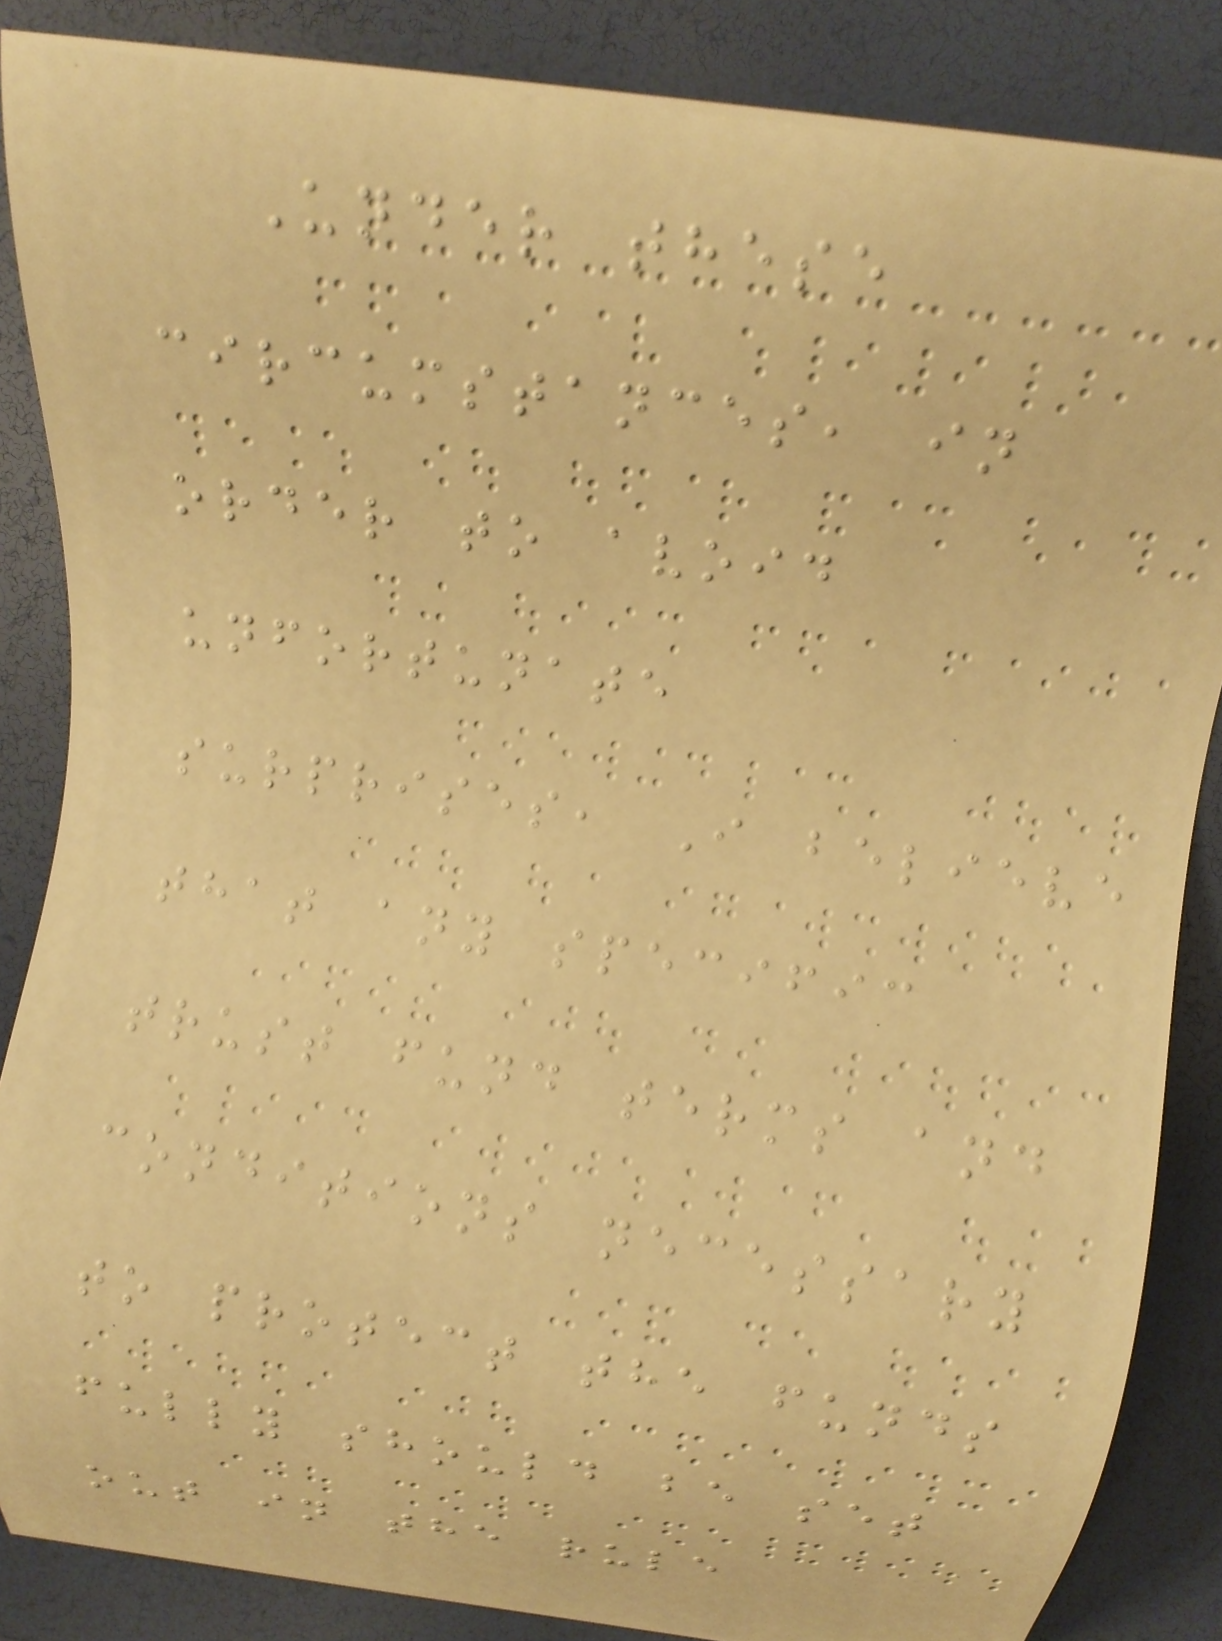Under these
circumstances, in
order to avoid
unfortunate
surprises, I believe
that any specific
trust fund terms and
conditions necessary
to protect the funds
fully should be set
out in the rule
